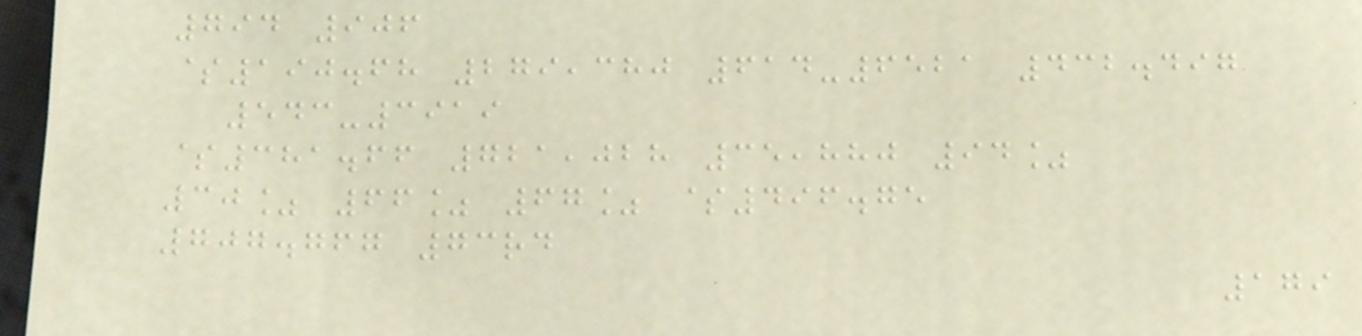794 906
$190.68 279,380 614-6521 432.497
543-3919
$381.66 721,028 35,880 94%
30% 66% 67% $496.75
707.767 73rd
179
